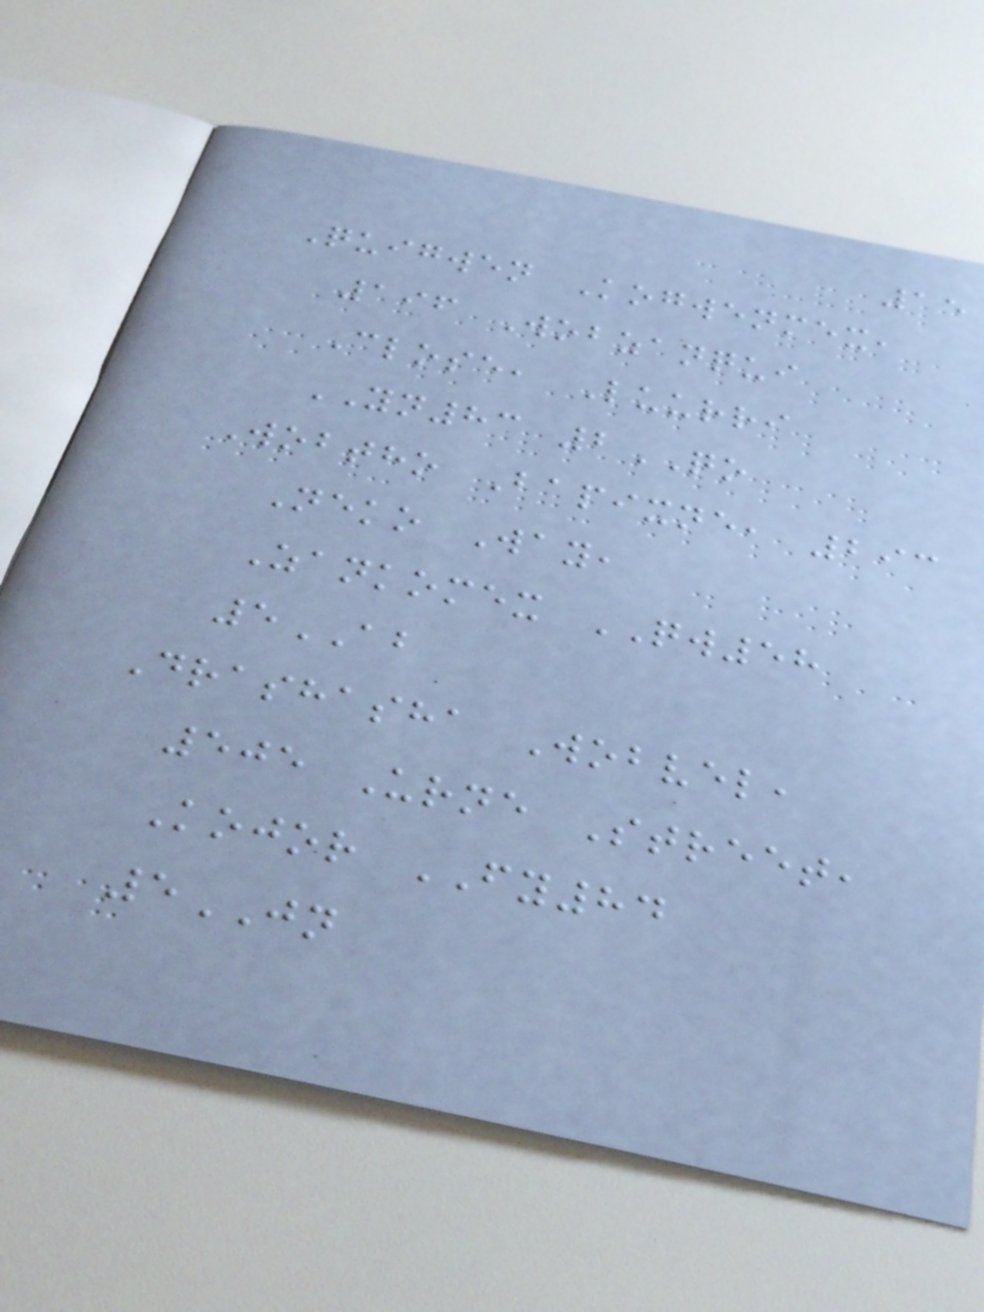15
Quigwen Kogwenmex,
196 Wobzanqui
Close, Luurri
YN83 2QO
Wobtho Bapixne, 293
Neko Way,
Zankomex QW58
5AB
Drashasha Wobvel,
505 Urne Street,
Kojor FY84
5JN
